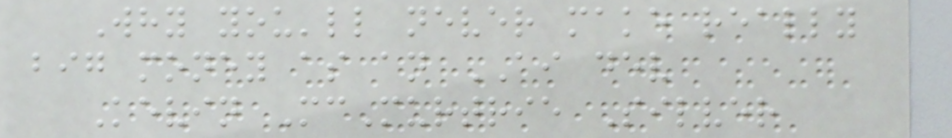Why you'll never make really
big money as an AI dev
Kevin McMurtrie Silver
